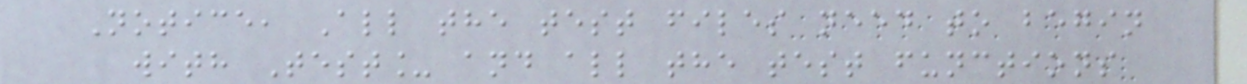Notice, All the test files need to begin
with Test_ and all the test functions
